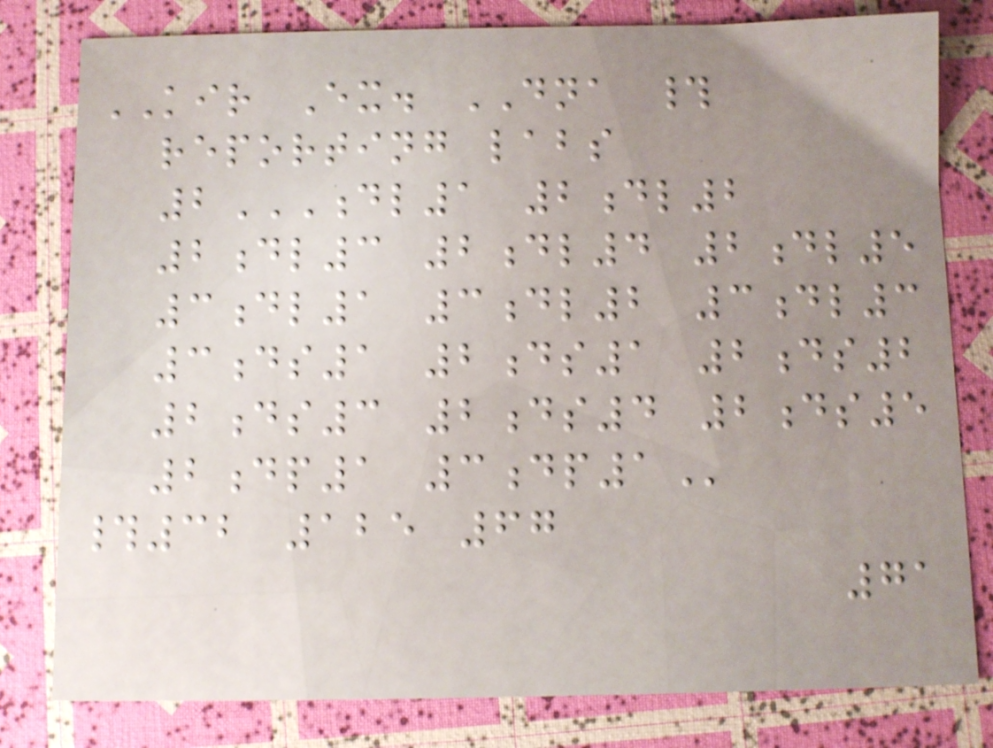KIR Ex. DNA #
reporting labs
2DL1 2DL2
2DL3 2DL4 2DL5
3DL1 3DL2 3DL3
3DS1 2DS1 2DS2
2DS3 2DS4 2DS5
2DP1 3DP1
#32 125 67
71
